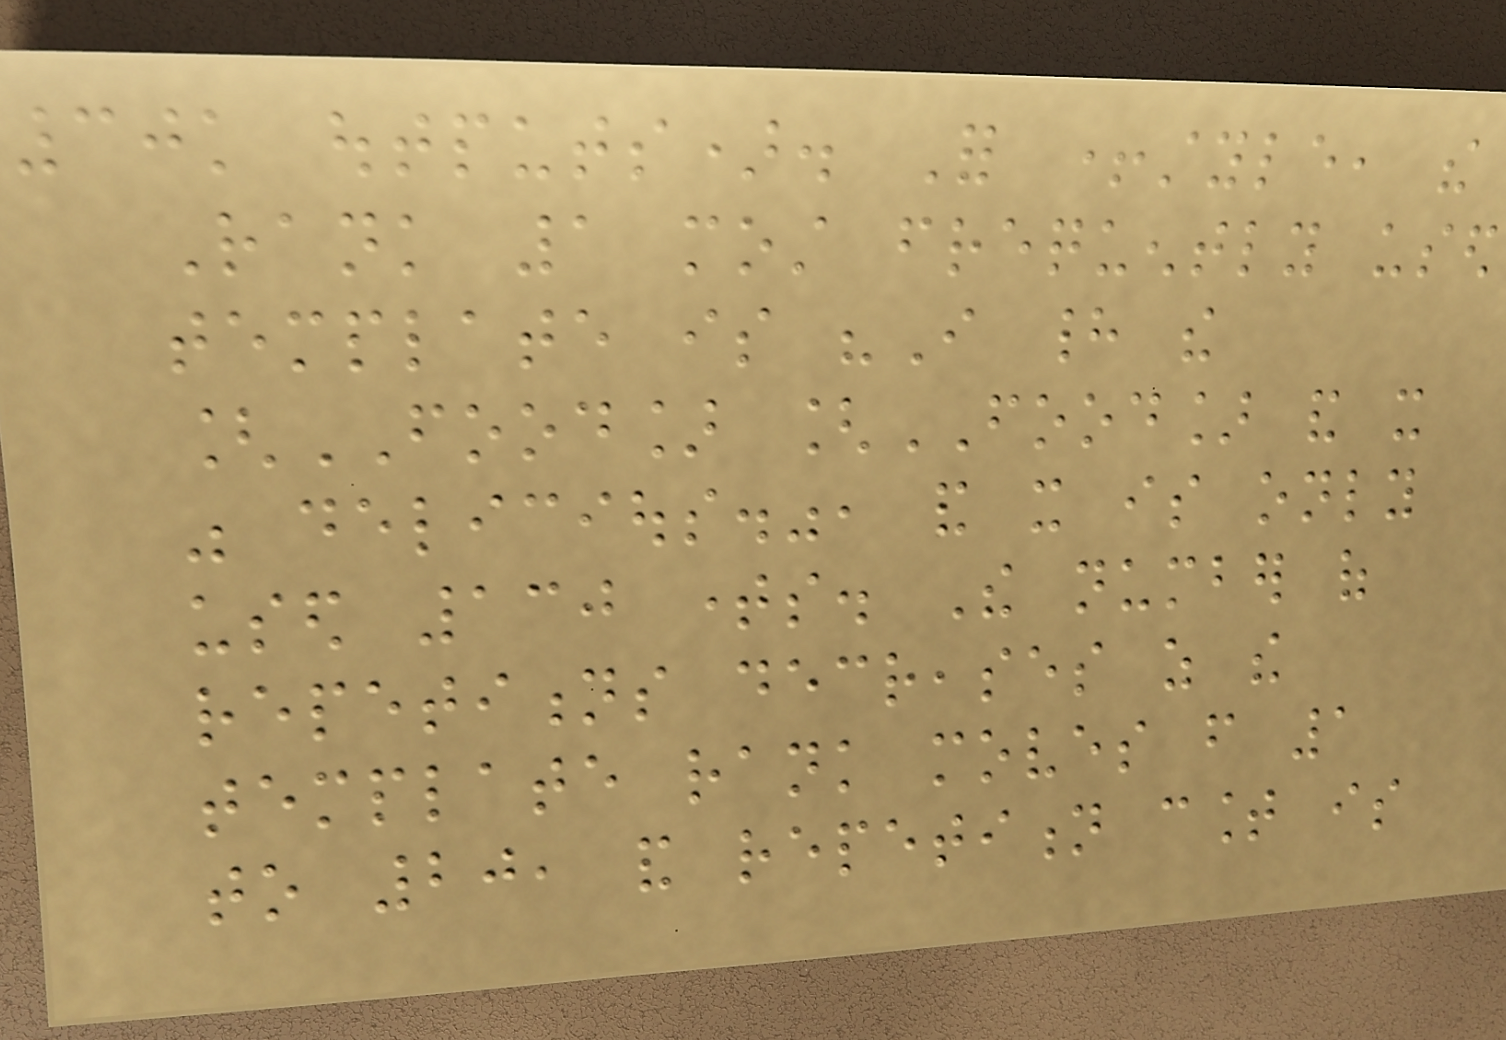30k outputs). For +style, the
Rank 1 most frequently used
template is "I had the
[FOOD] [FOOD] and it
was delicious.", and it is only
used 130 times. The number of
repetitions decreases as the
template rank moves from 1
to 20, and repetition count is
